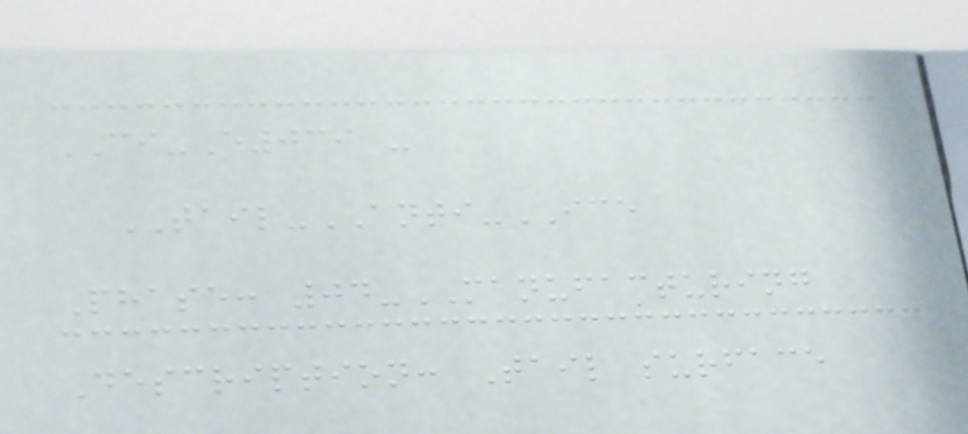CI-E039 -
TAIL-ANTI-ICE
Phase: 04-MANUFACTURING
Description: Tail surface
